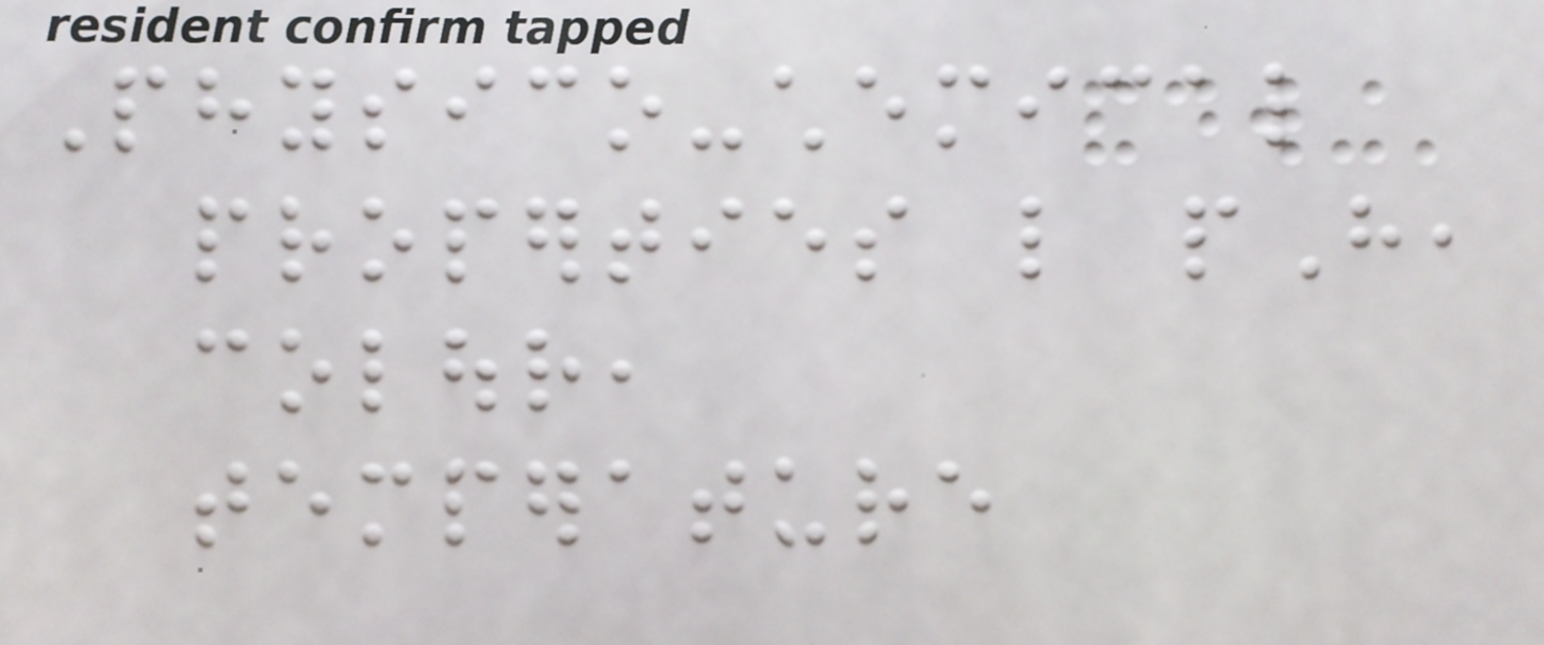Physico-chemical
properties like pH,
colour,
temperature
